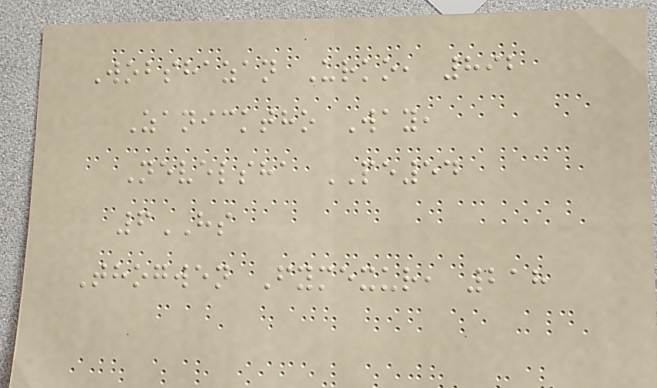Wobshazan Urko, 892
Zanicktho Way,
Nevelsha PE54
6HS
Thogwen Fymexur, 218
